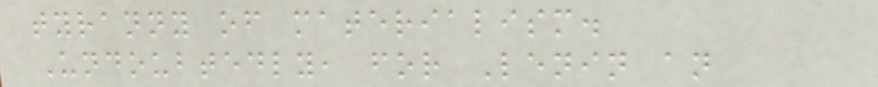tyranny of materialism.
Undoubtedly, for Lenin an
